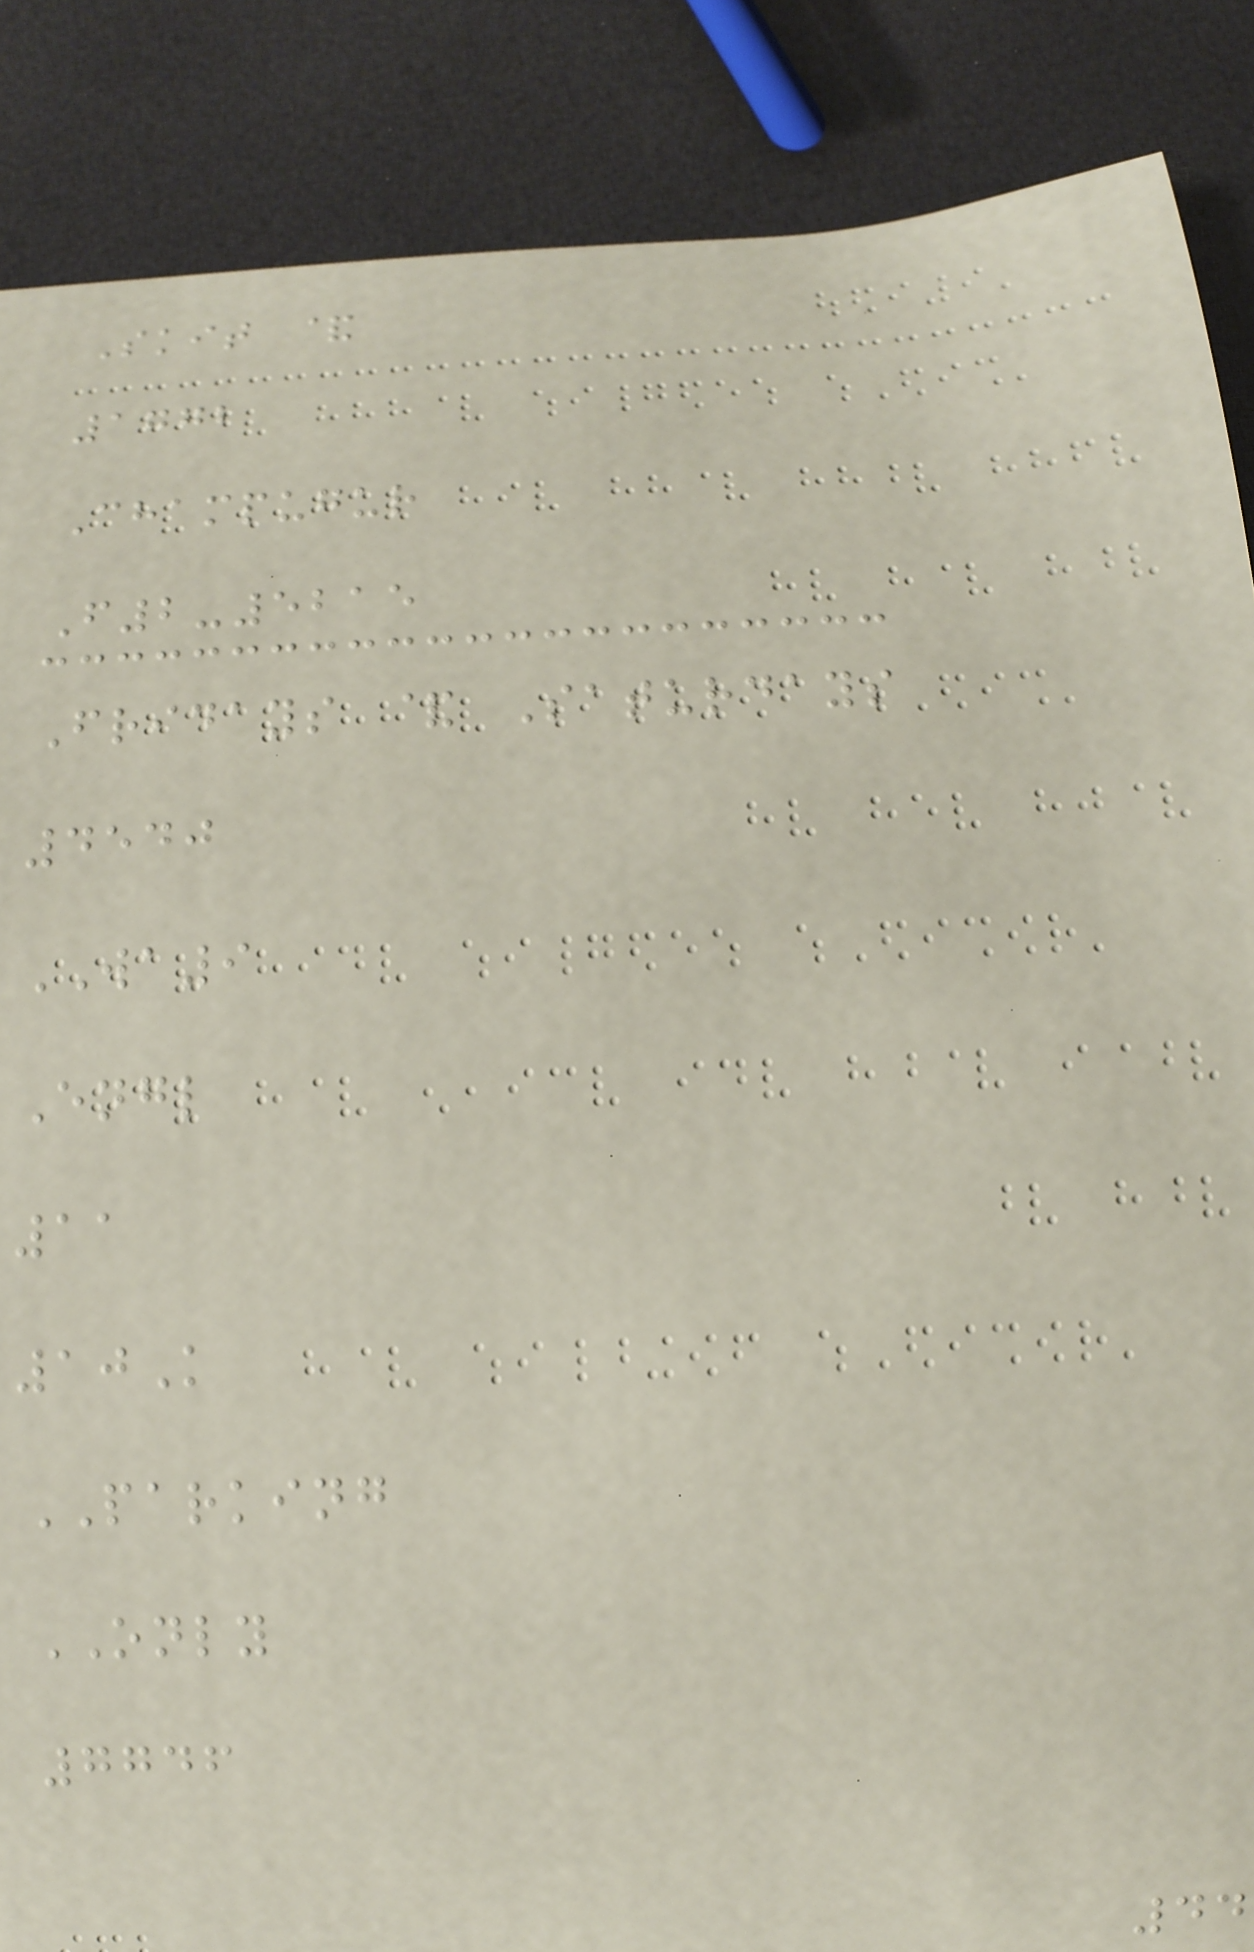Skit &
1772
Champugur
F2-5215
Fridays & Saturdays
4540
WA9
Engl
11
10K
PARKING
ONLY
7746
44
